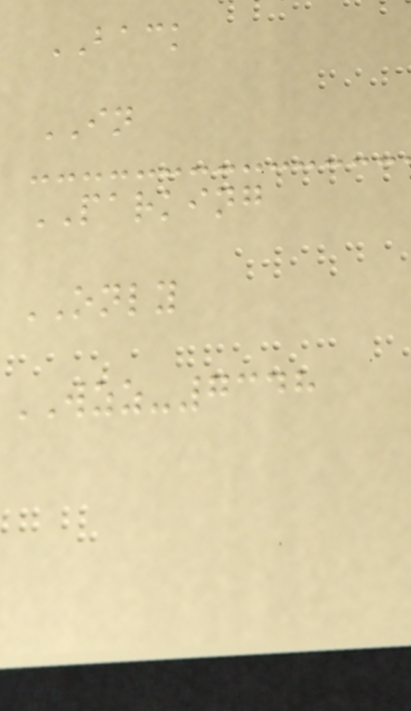BACK
IN
PARKING
ONLY
WZZ-7348
